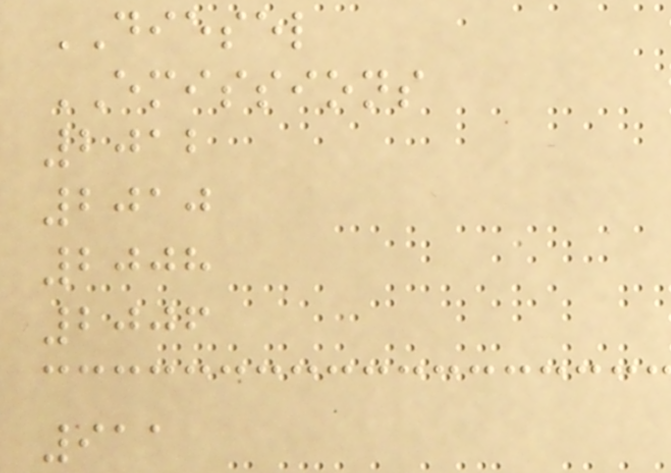DIESEL
EMISSIONS
2012
2010
2008
2006
911
